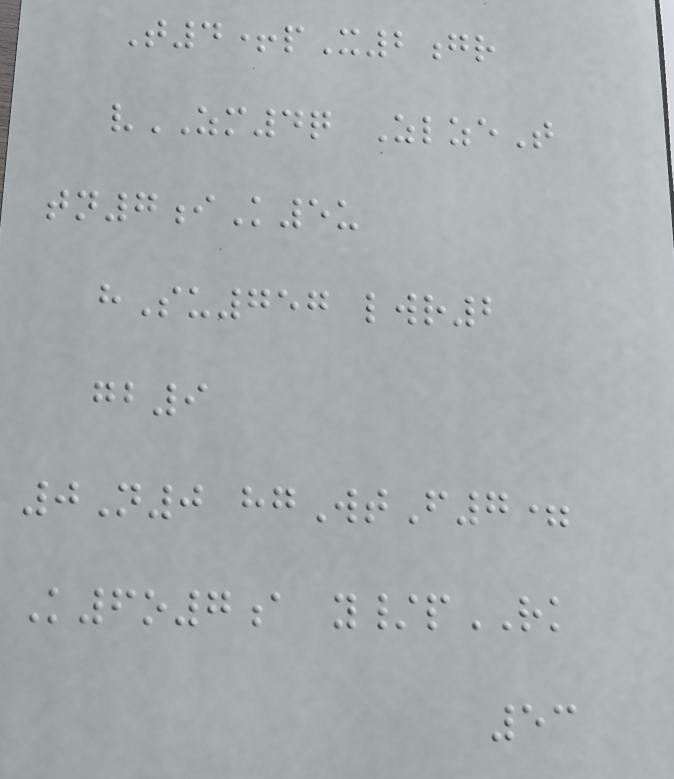T4+pX2gr
vZM4q ZlzeT
tn7iK5u
hSu757 lwr2
gb9
0N0 hgWtF7=
K6o7a y/pRK
53
